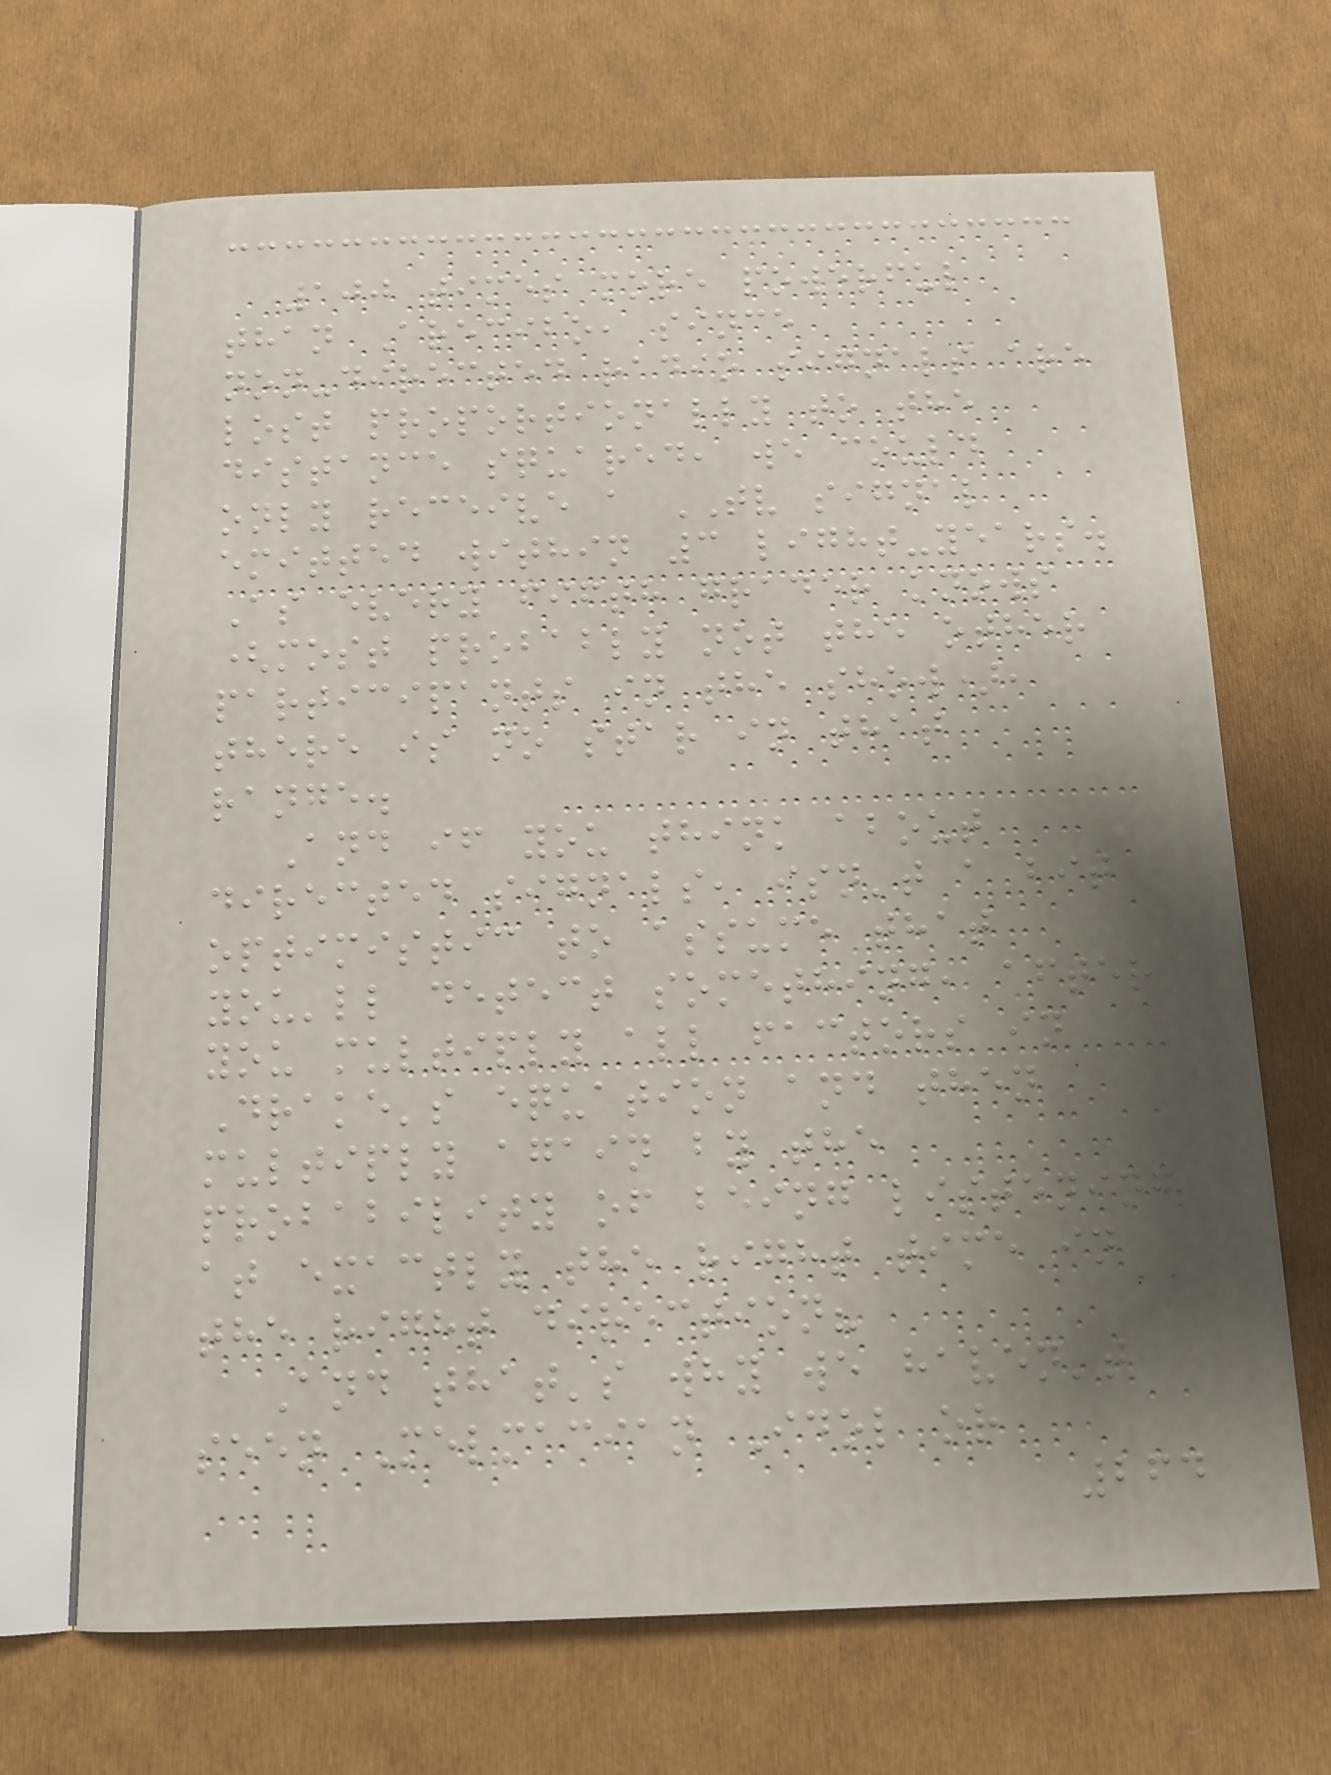100 times more powerful
than Arecibo, since
non-directed radio signals are
lost proportionally to the
distance squared, we could
only receive a TV signal
emitted within 3 light-years.
As every fifth grader knows
(most probably not the other
participants in the show),
there is no star in that
range.
And if you think about
directed signals, isn't a bit
optimistic to assume that
you'll detect something, after
you multiply all factors in
Drake's equation and then
multiply again by the
probability of being listening
at exactly the right time in
the right direction?
And that's why we haven't
seen Melmacian Idol or
264
